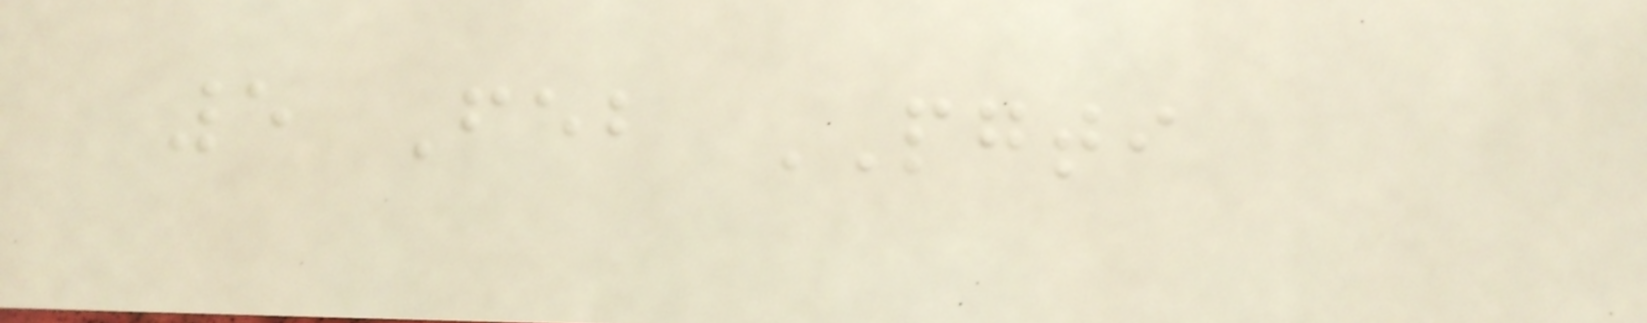5 Feb PGTI
